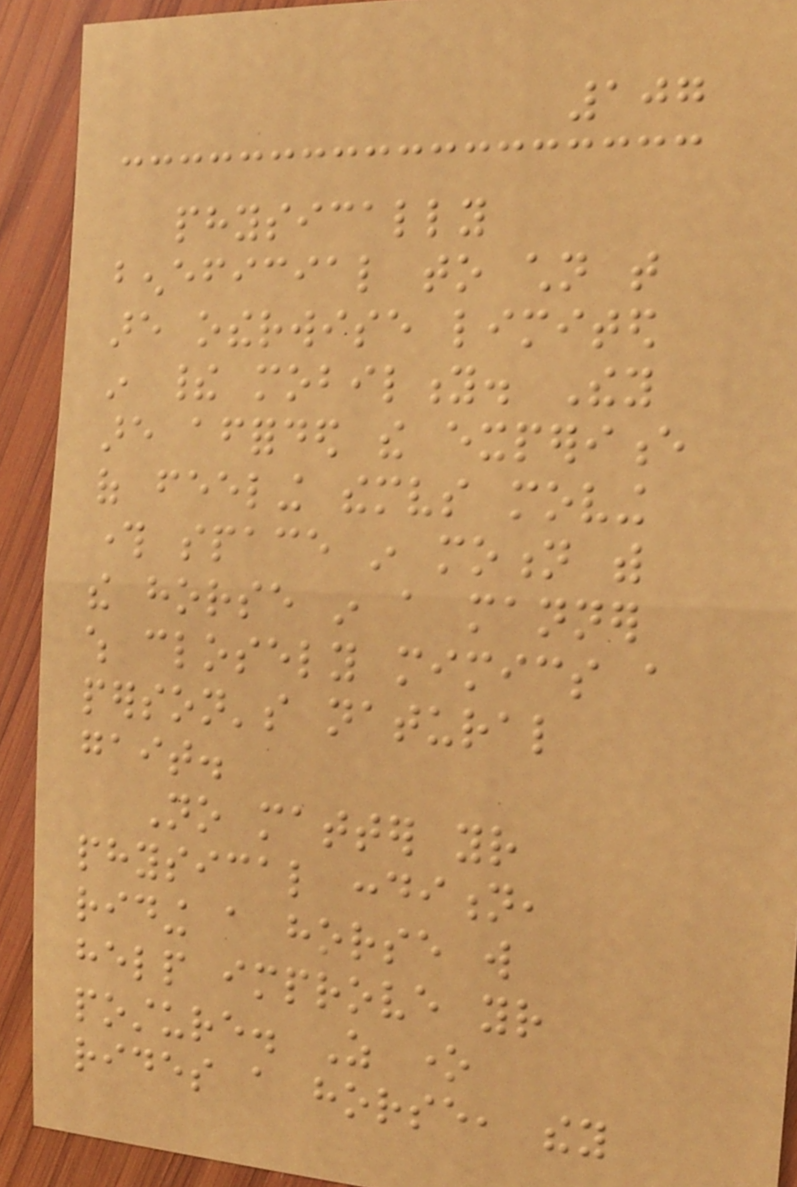107
physically
beneficial to children that
are otherwise limited
in their mobility. They
are afforded the experience
of feeling themselves moving
through space in motion with
the horse in a manner
which closely mimics a
person's natural
gait.
No matter your
physical condition,
riding a horse will
help improve your
posture. As one
rides a horse, they
